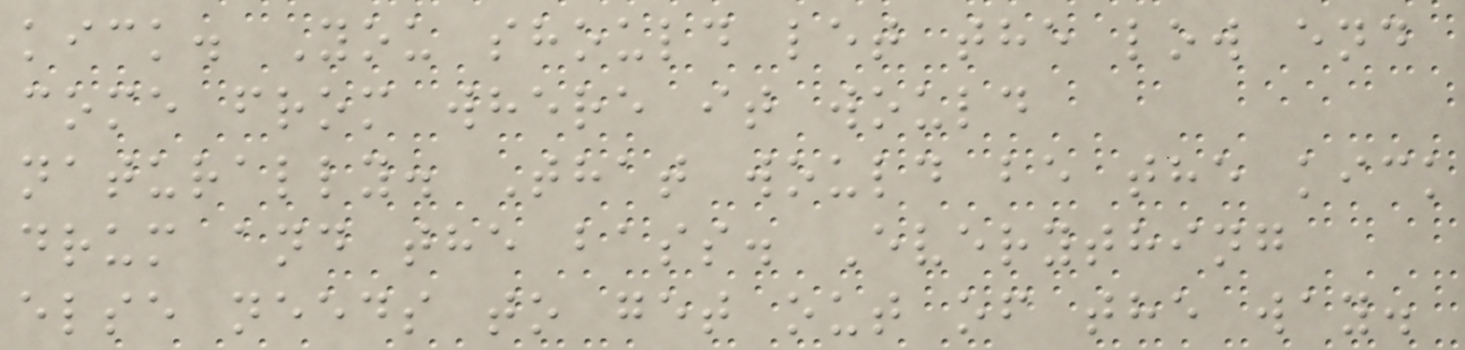kick. You should let the low end
come from where it would
naturally. That would be the kick
drum and the bass. Everything
else needs to get out of the way.
